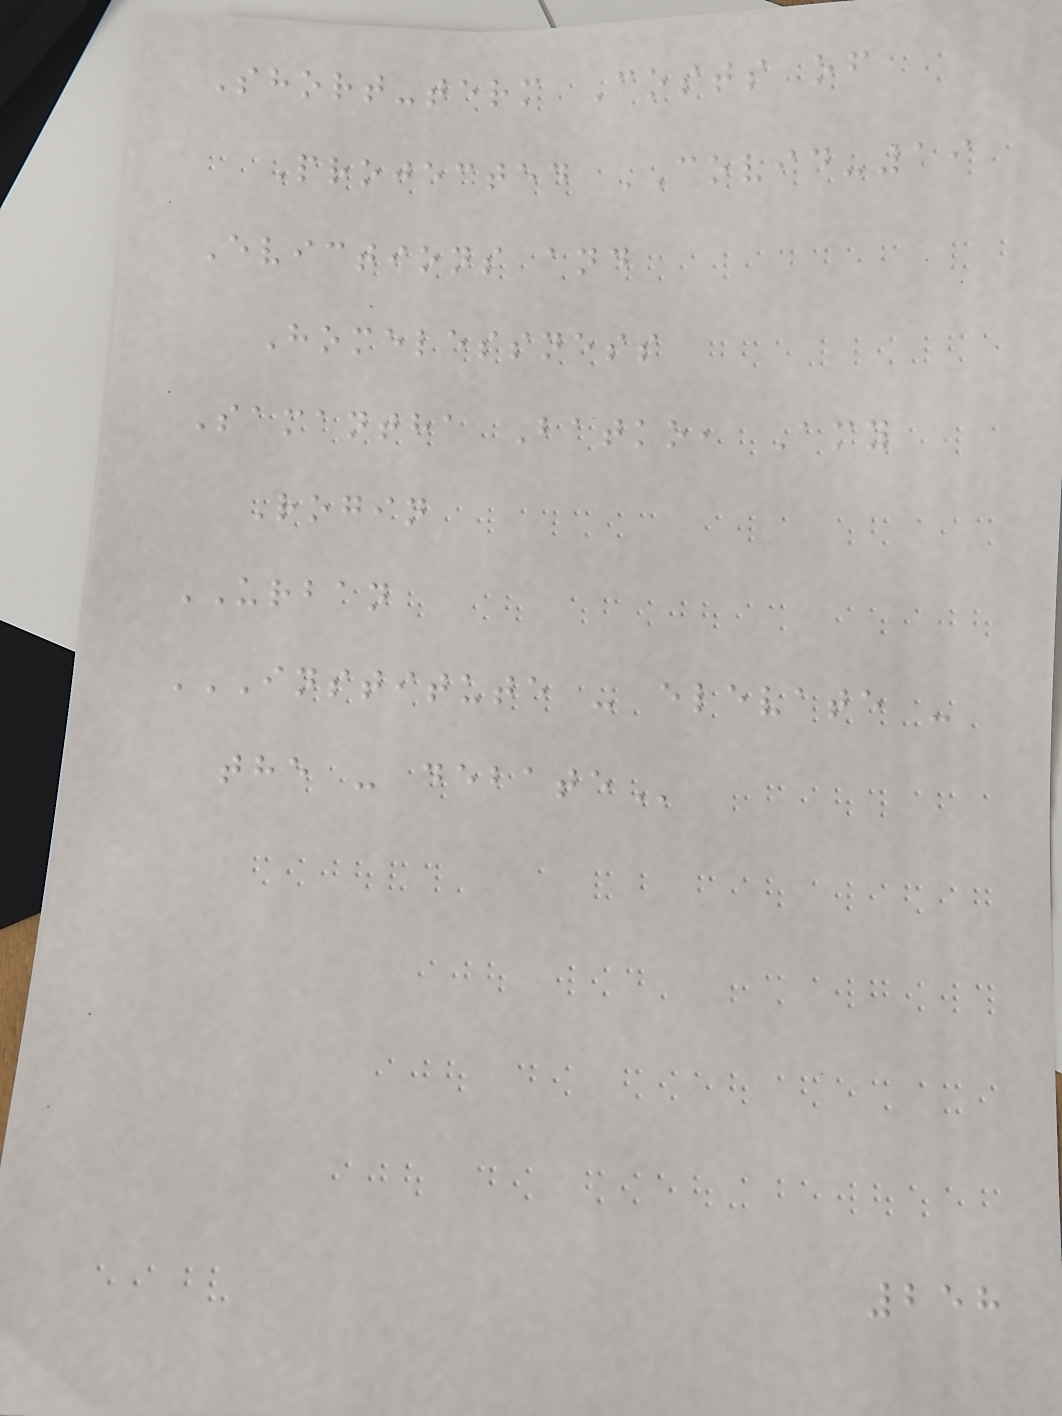Short-term Costs of
Projected COVID-19
Evictions and
Homelessness
Samantha Batko, Amy
Rogin
URBAN
INSTITUTE - ELEVATE -
THE - DEBATE
258
